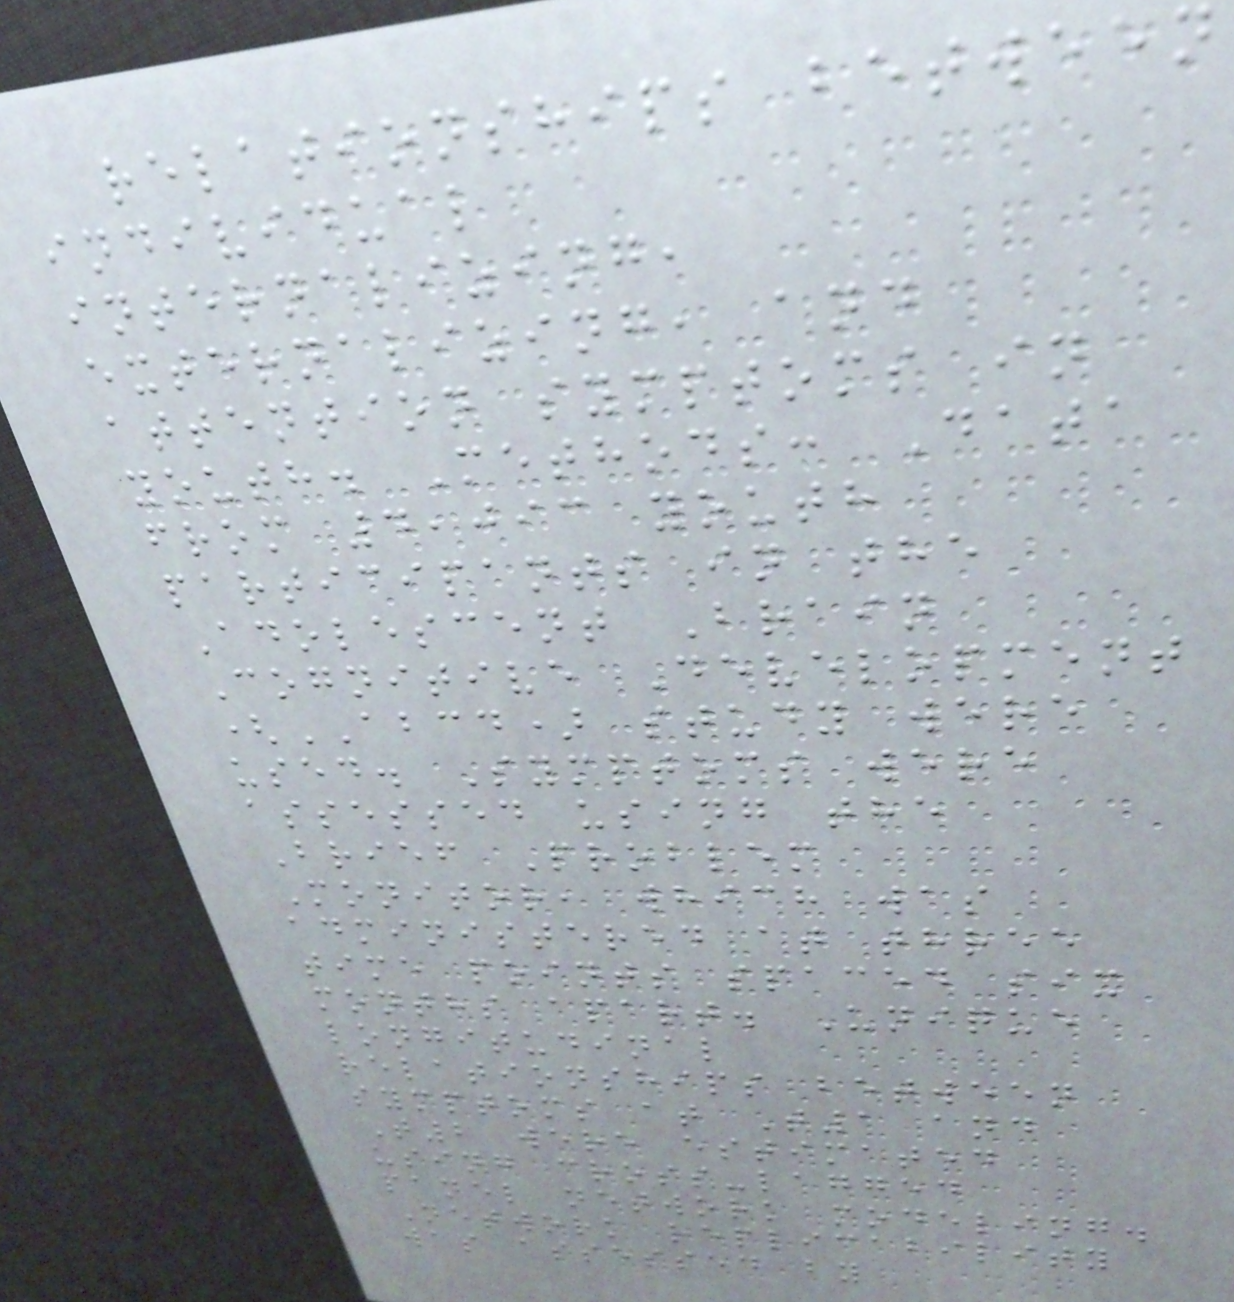relationships between
individual
internalizing,
externalizing, and
attention symptoms in
youth. Methods: Data
from 4,093 youth
participants in the
Adolescent Brain
Cognitive Development
(ABCD) study were
used. Symptoms were
assessed using the
Brief Problem
Monitor, which was
administered at three
time points spaced six
months apart. Unique
longitudinal
relationships between
symptoms at T1 and
T2 were estimated
using cross-lagged
panel network modeling.
Network replicability
was assessed by
